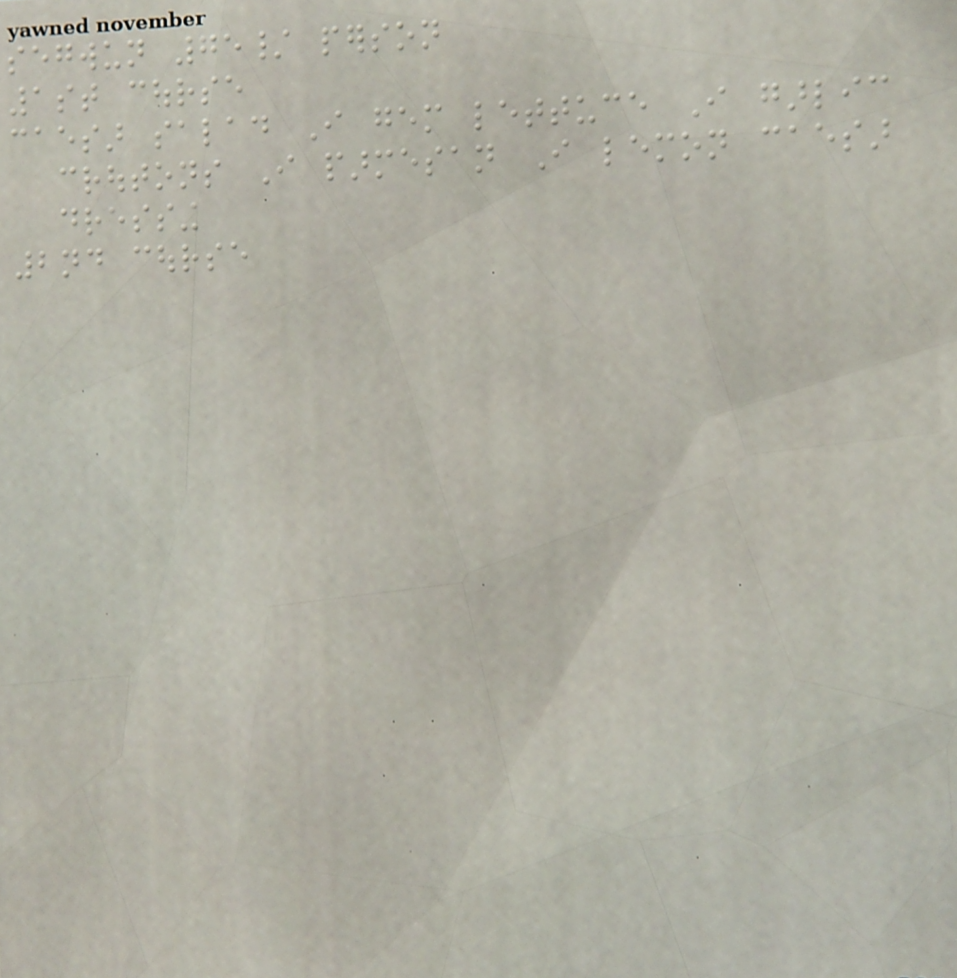segwun 75/ person
1st course
caesar salad I gem lettuce I garlic
croutons I parmesan I lemon caesar
dressing
2nd course
